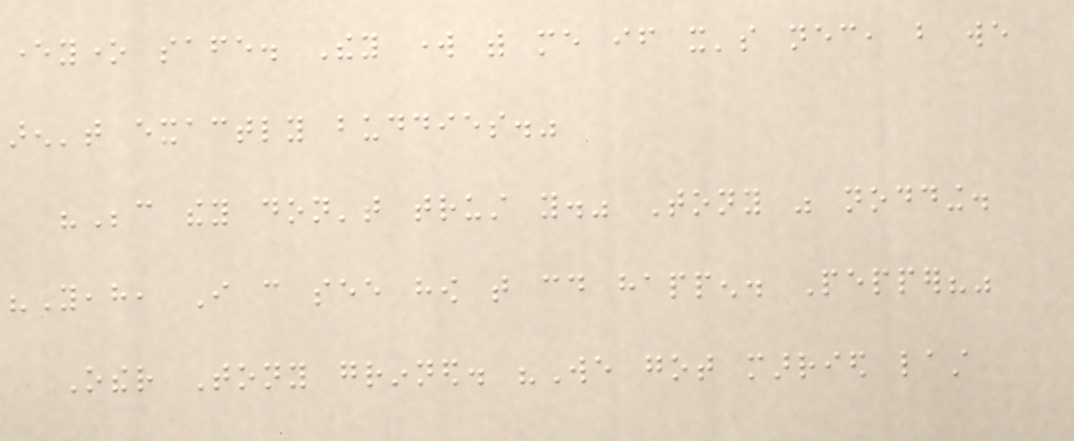everyone safe. They work with me if it's necessary, but we
aren't exactly buddies."
"Because they don't trust you." Tony was nodding.
"Yeah, I can see how that could happen. Pepper?"
Other Tony grinned. "We got married last
